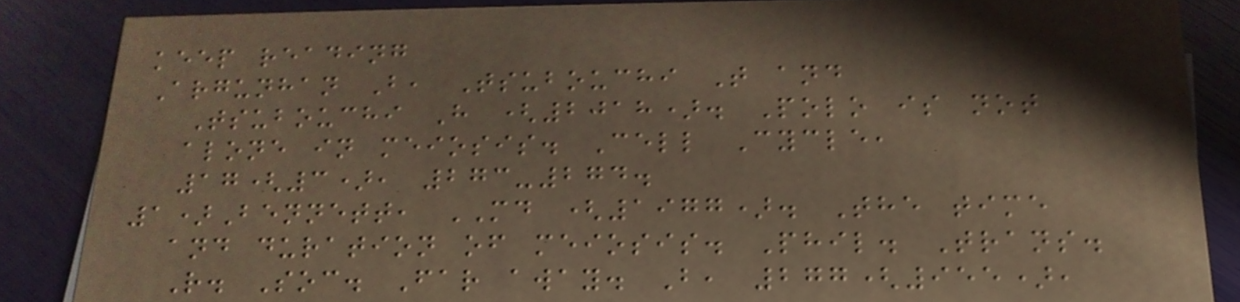keep reading
Argunhan B, Tsubouchi T and
Tsubouchi H (2018). Polo is not
alone in meiosis. Cell Cycle,
17(3), 273-274.
1)Bennett, MD (1977). The time
and duration of meiosis. Phil. Trans.
R. Soc. Far away. B, 277(955),
